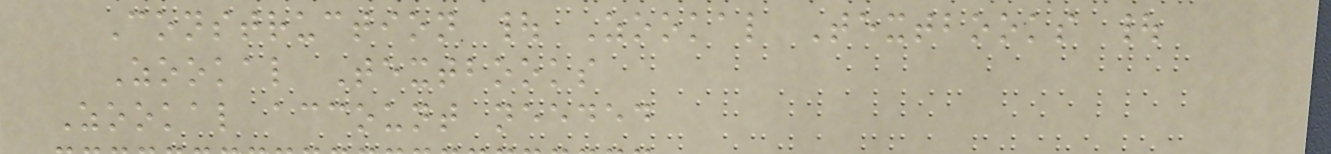Construction | Zookal Textbooks |
Zookal Textbooks
Zookal account needed
